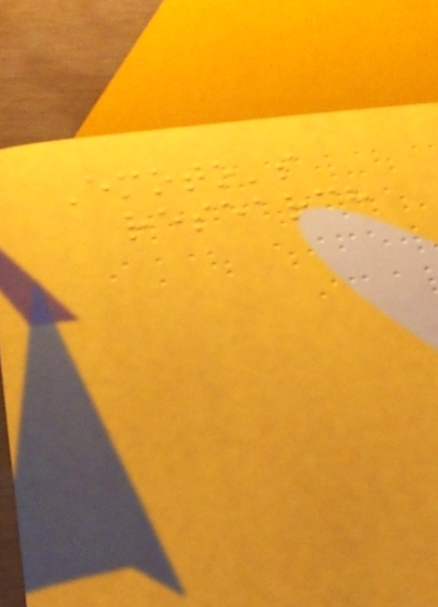Emoto's
research
